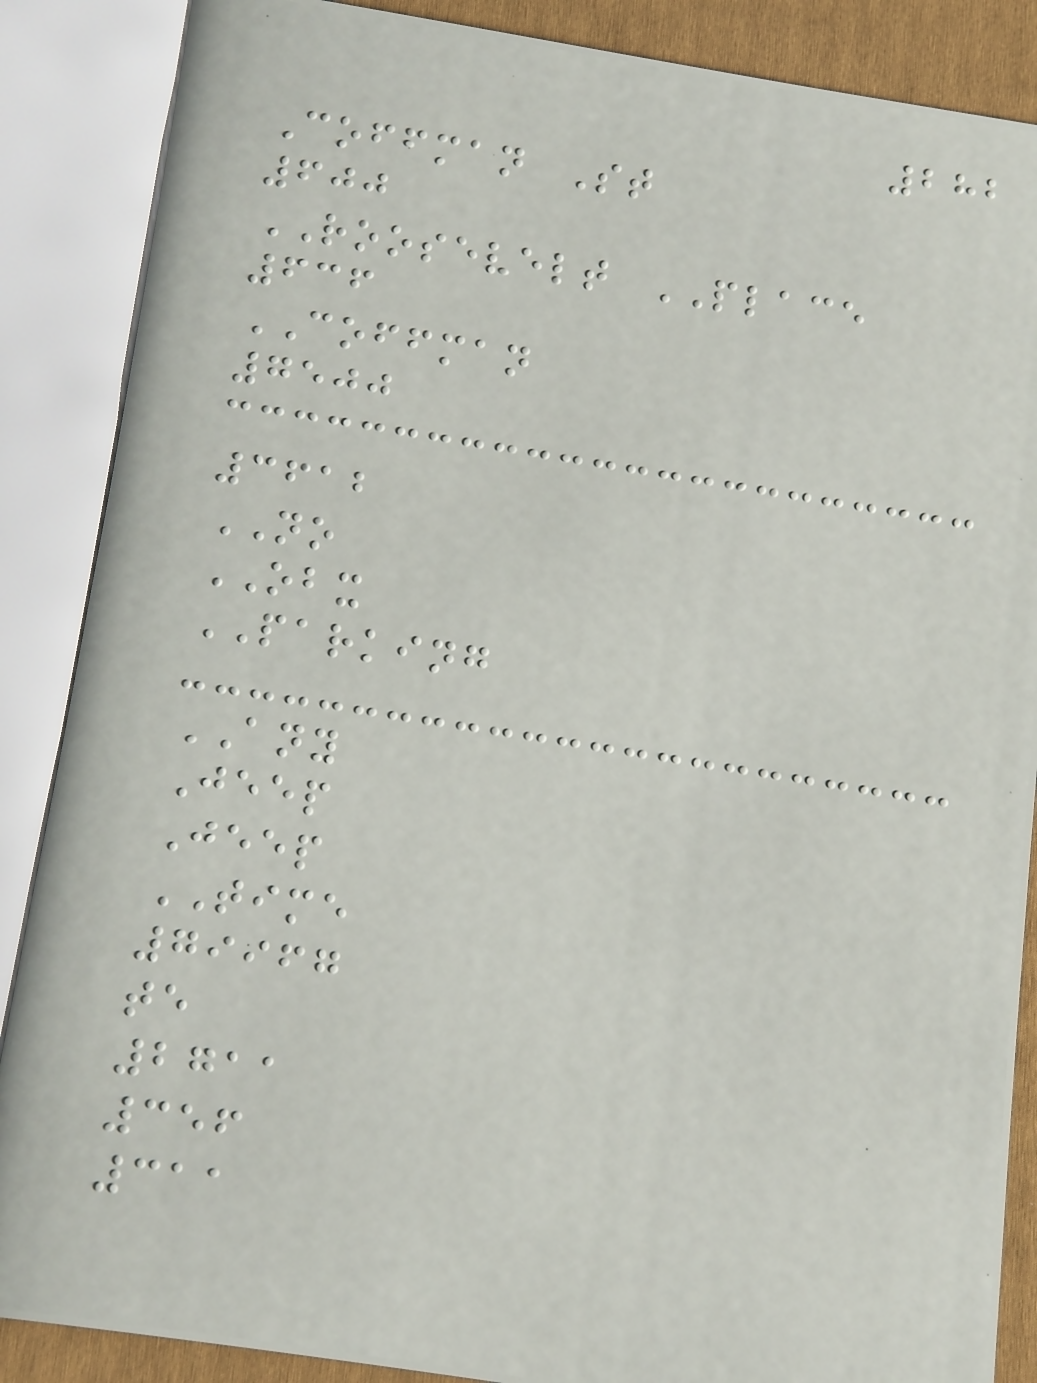282
Coffman St
600
ROOSEVELT PLACE
636
COFFMAN
7500
3612
NO
OBX
PARKING
ANY
Jeep
Jeep
TIME
79967
te
2711
356
311
